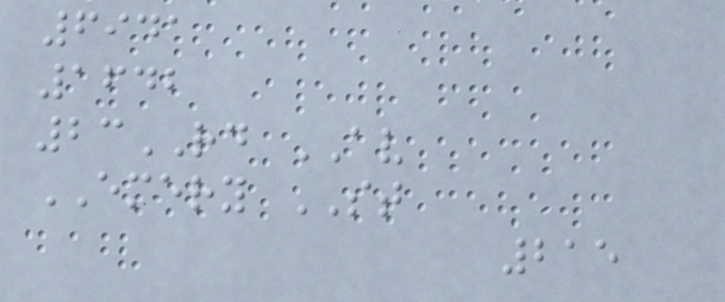6941
1642
23RD AV
EMERY ST
215
